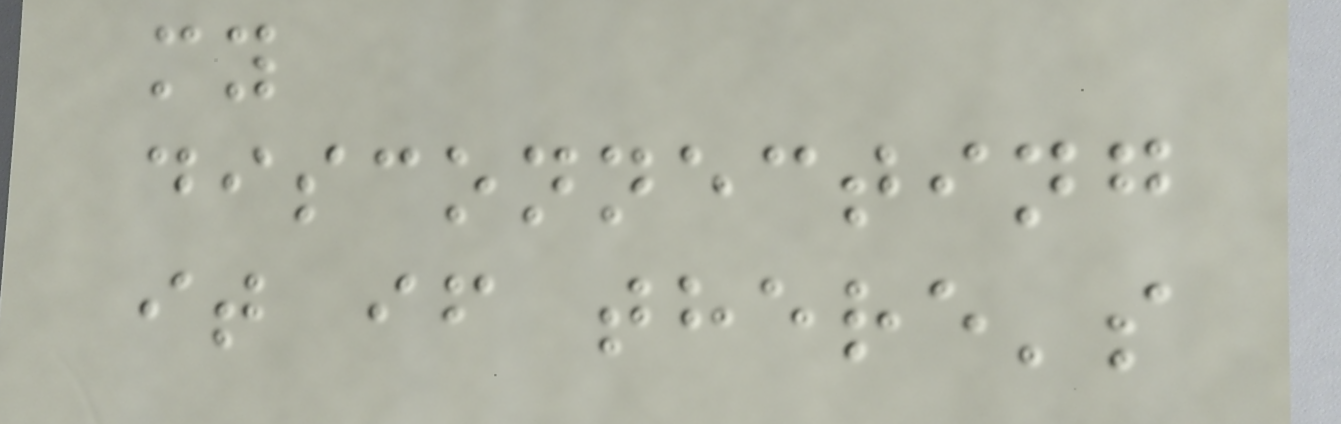my
disconnecting
it if there's
